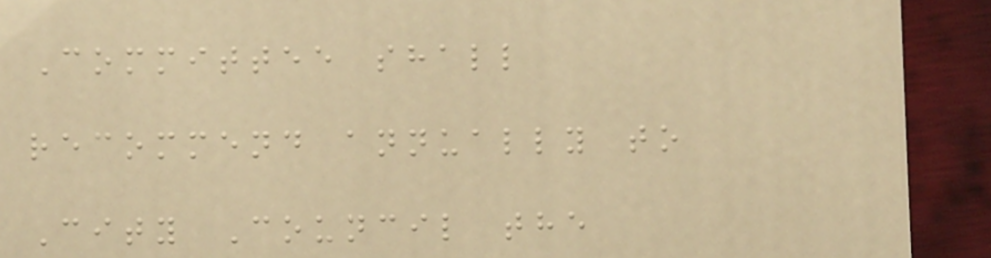Committee shall
recommend annually to
City Council the
